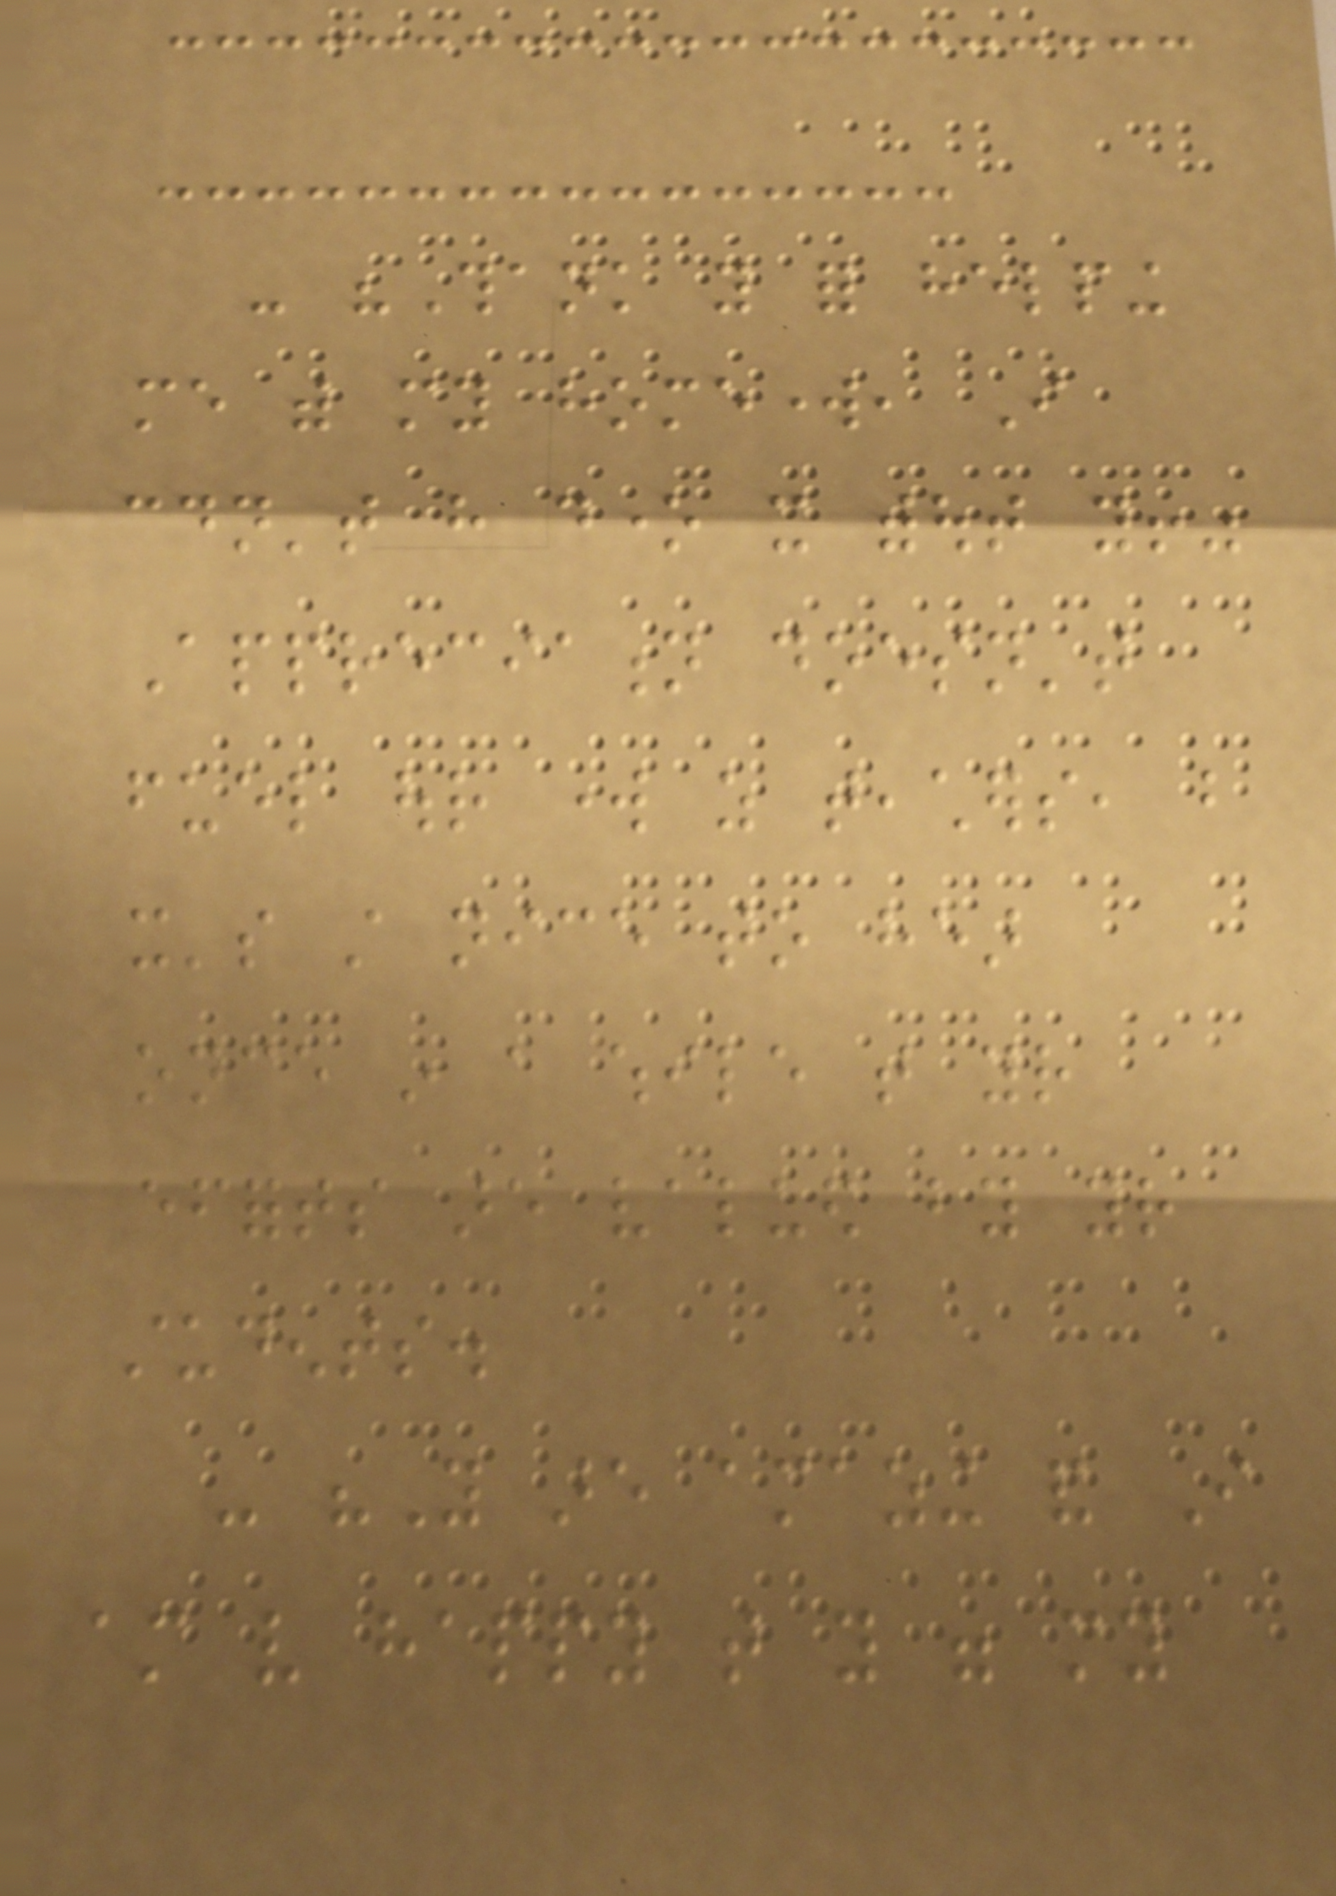- "Thank you for helping
me with my homework, I
couldn't have done it without you!"
Appreciation doesn't
fuel our work as teachers, but
it's still nice to hear
once in a while that your
efforts are valued by your
students.
- "You are amazing and I
am very happy that you were my
